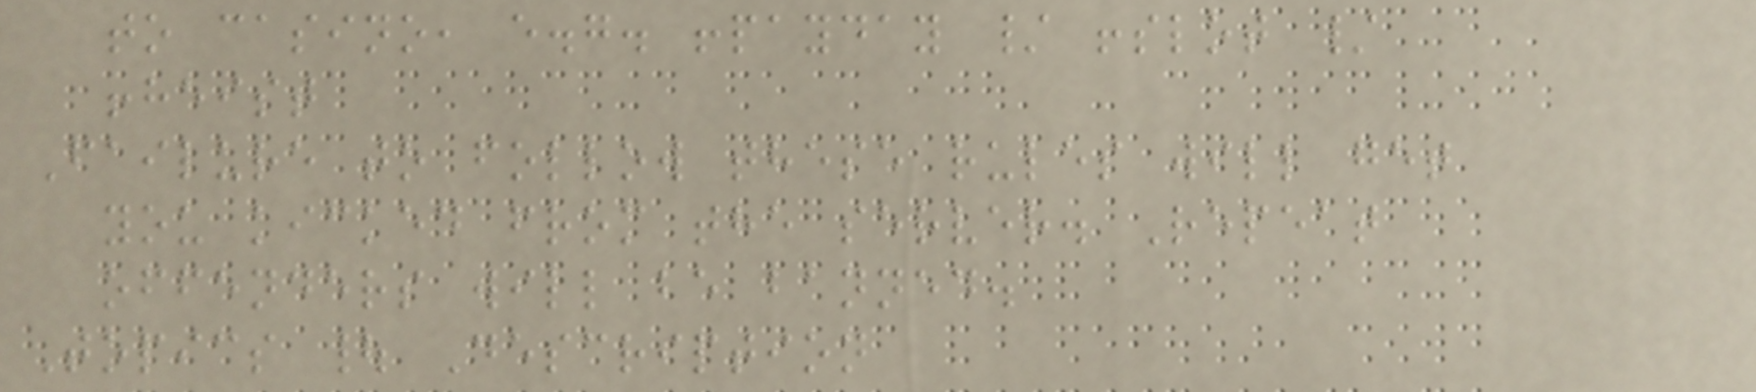to casino, e.g. !payday / !slot /
!heist
Failure to follow these rules will get
you kicked from the server. Repeat
offenders will be banned.
Topics | Description
